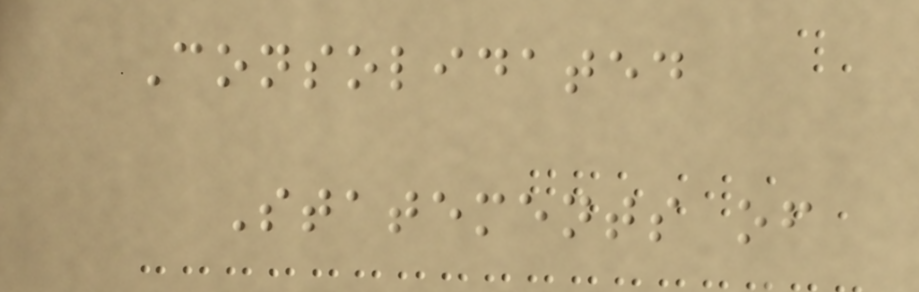Consolidated
Statements of
